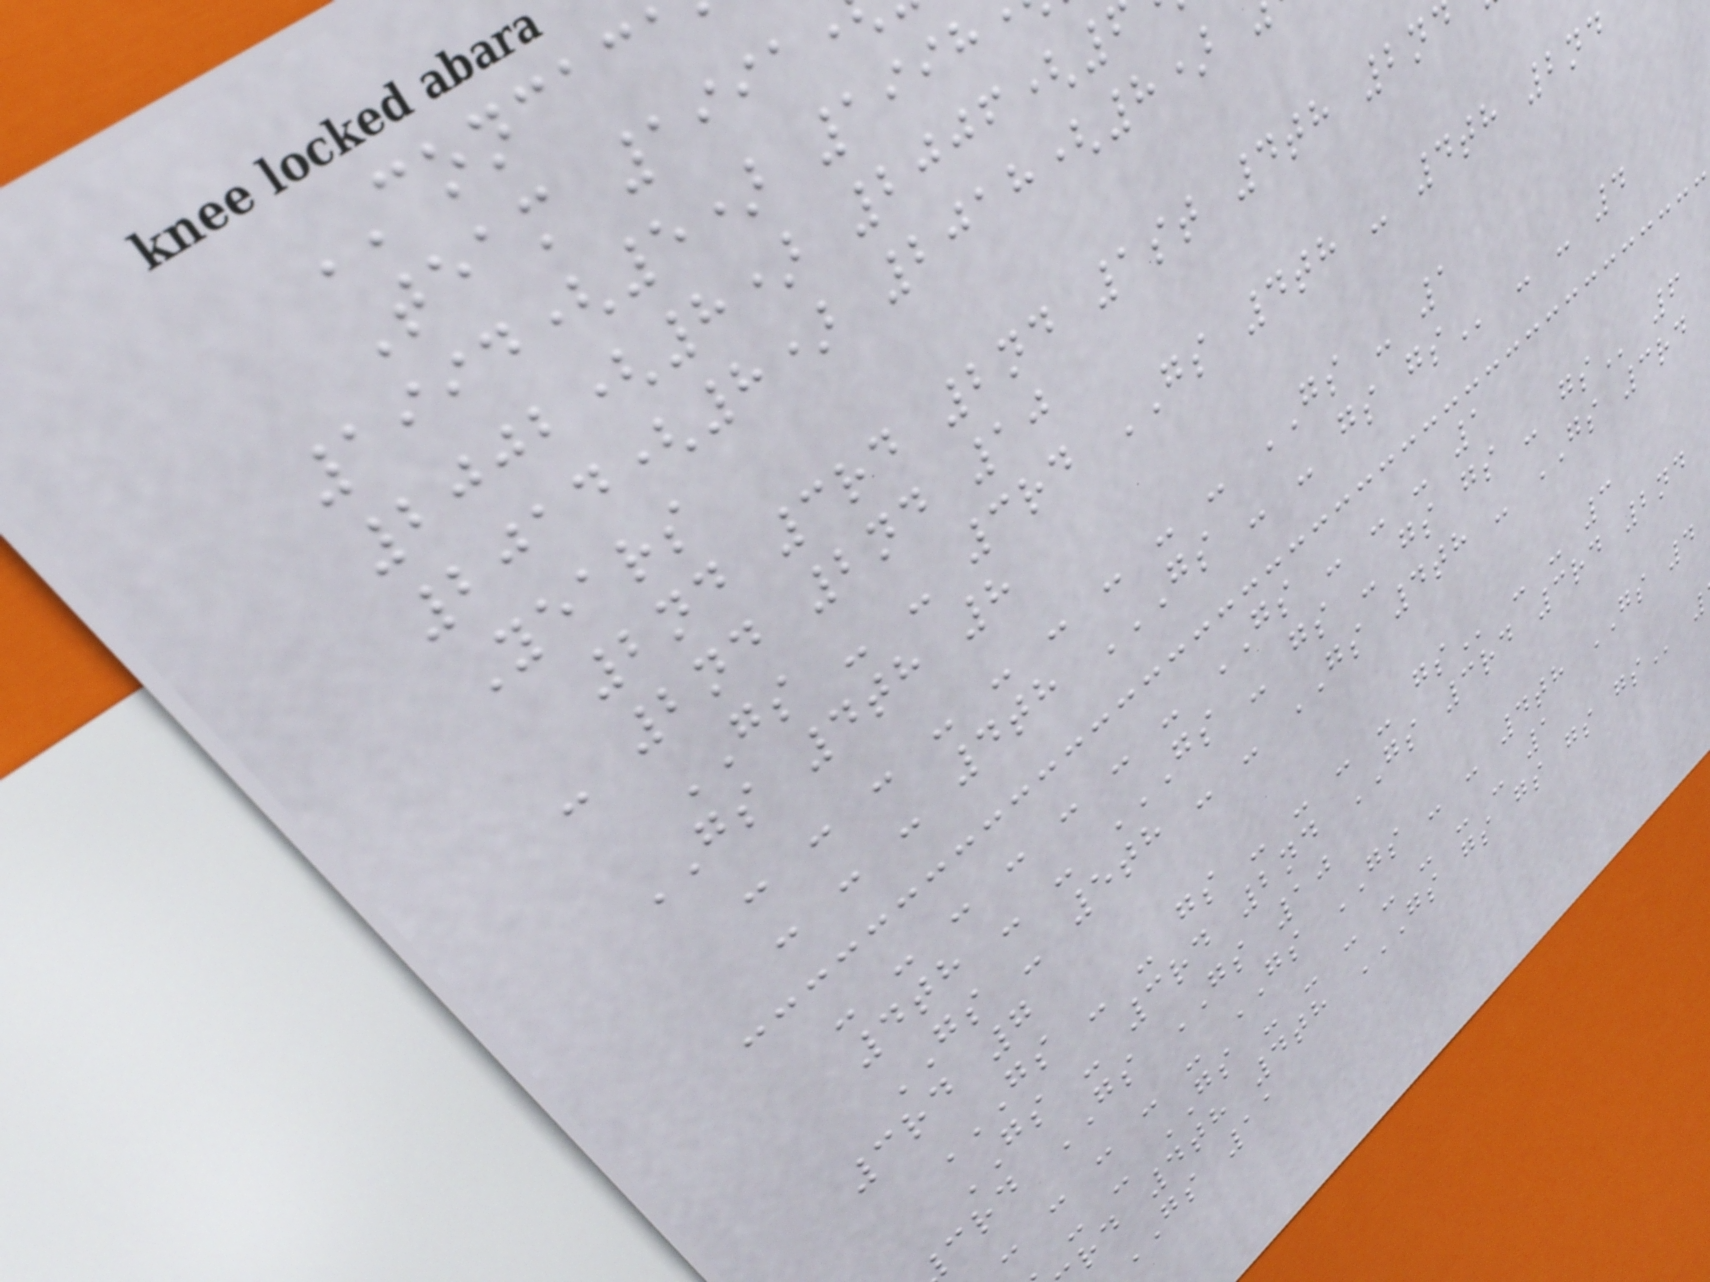Team 1991
1994(5) 1998
2002(8) 2006(
2014(8) 2018(8)
Years
2nd 3rd 2nd 1st 4th 2n
- 2nd 2nd 10
GS - - 3rd GS 4th - 4th 2nd
GS 4th 8
- - - - - - - - - GS - 1
- - - 4th GS - - GS GS - - 4
- - - - - - - GS - - - 1
4th - - GS - GS - GS GS - GS 6
GS - 5th - - GS 4th - GS 3rd
3rd 7
GS - - GS - - - - GS - - 3
GS - 3rd 2nd GS 3rd 3rd 2nd
crd GS GS 10
- - - - - GS GS - - 4th GS 4
- - GS - - - - - - - 1
rd 4th 4th GS GS GS GS GS
GS 11
